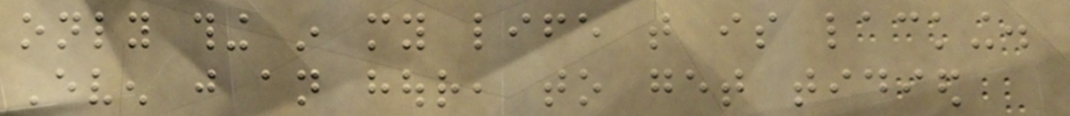only thing in my life that is lacking.
Even just an hour, to get tidied
